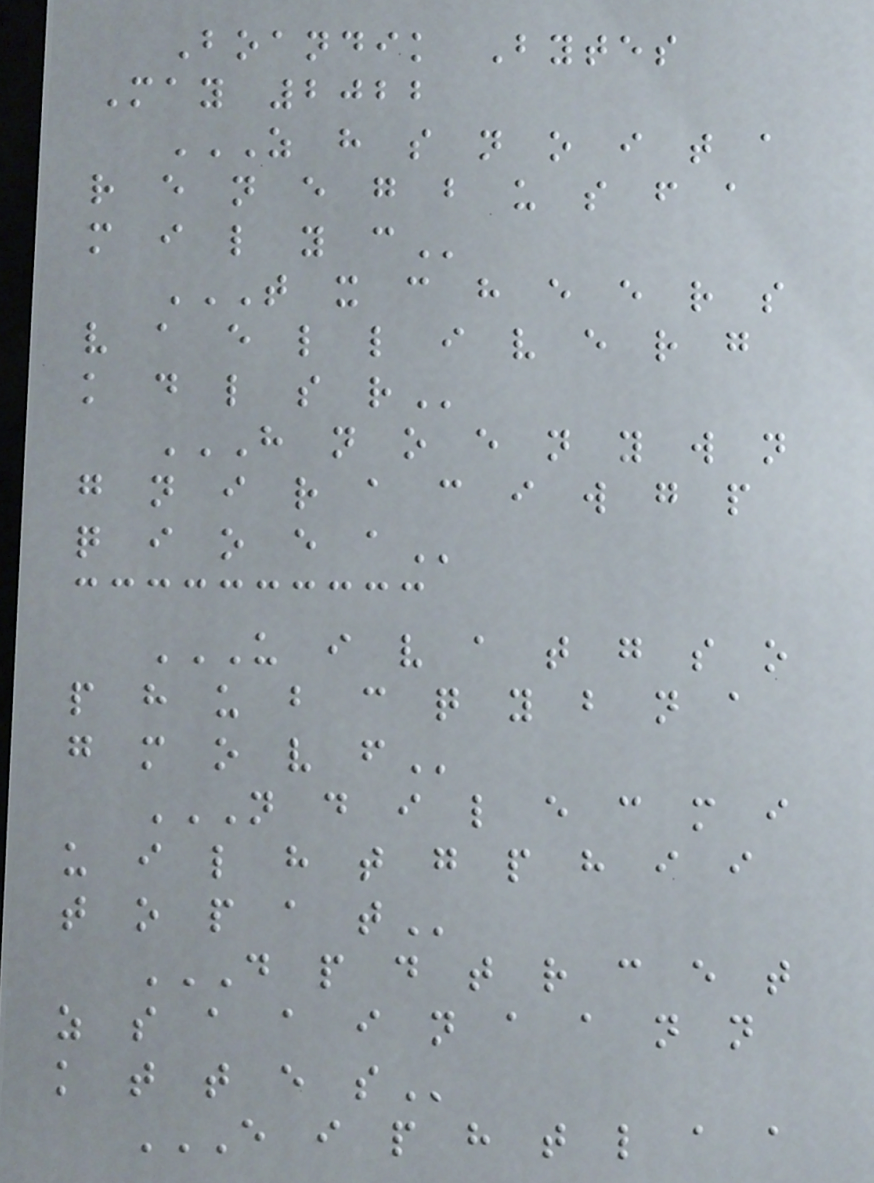Boandik Bytes
May 2022
Z H S N O I T A
R E N E G B U S F A
M I L Y C
T X C H E E R S
V A E L L I V E R G
K D L S R
H N O E N Y W N
G N I R A C I W G P
Q I O E A
U I V A T G S O
P H U B C Q Y B N A
G M O V F
N D I L E C M I
U I L H T G P H I I
T O P A T
D P D T R C E T
Z S A A I N A A N N
K T T E S
E I P H T L A A
